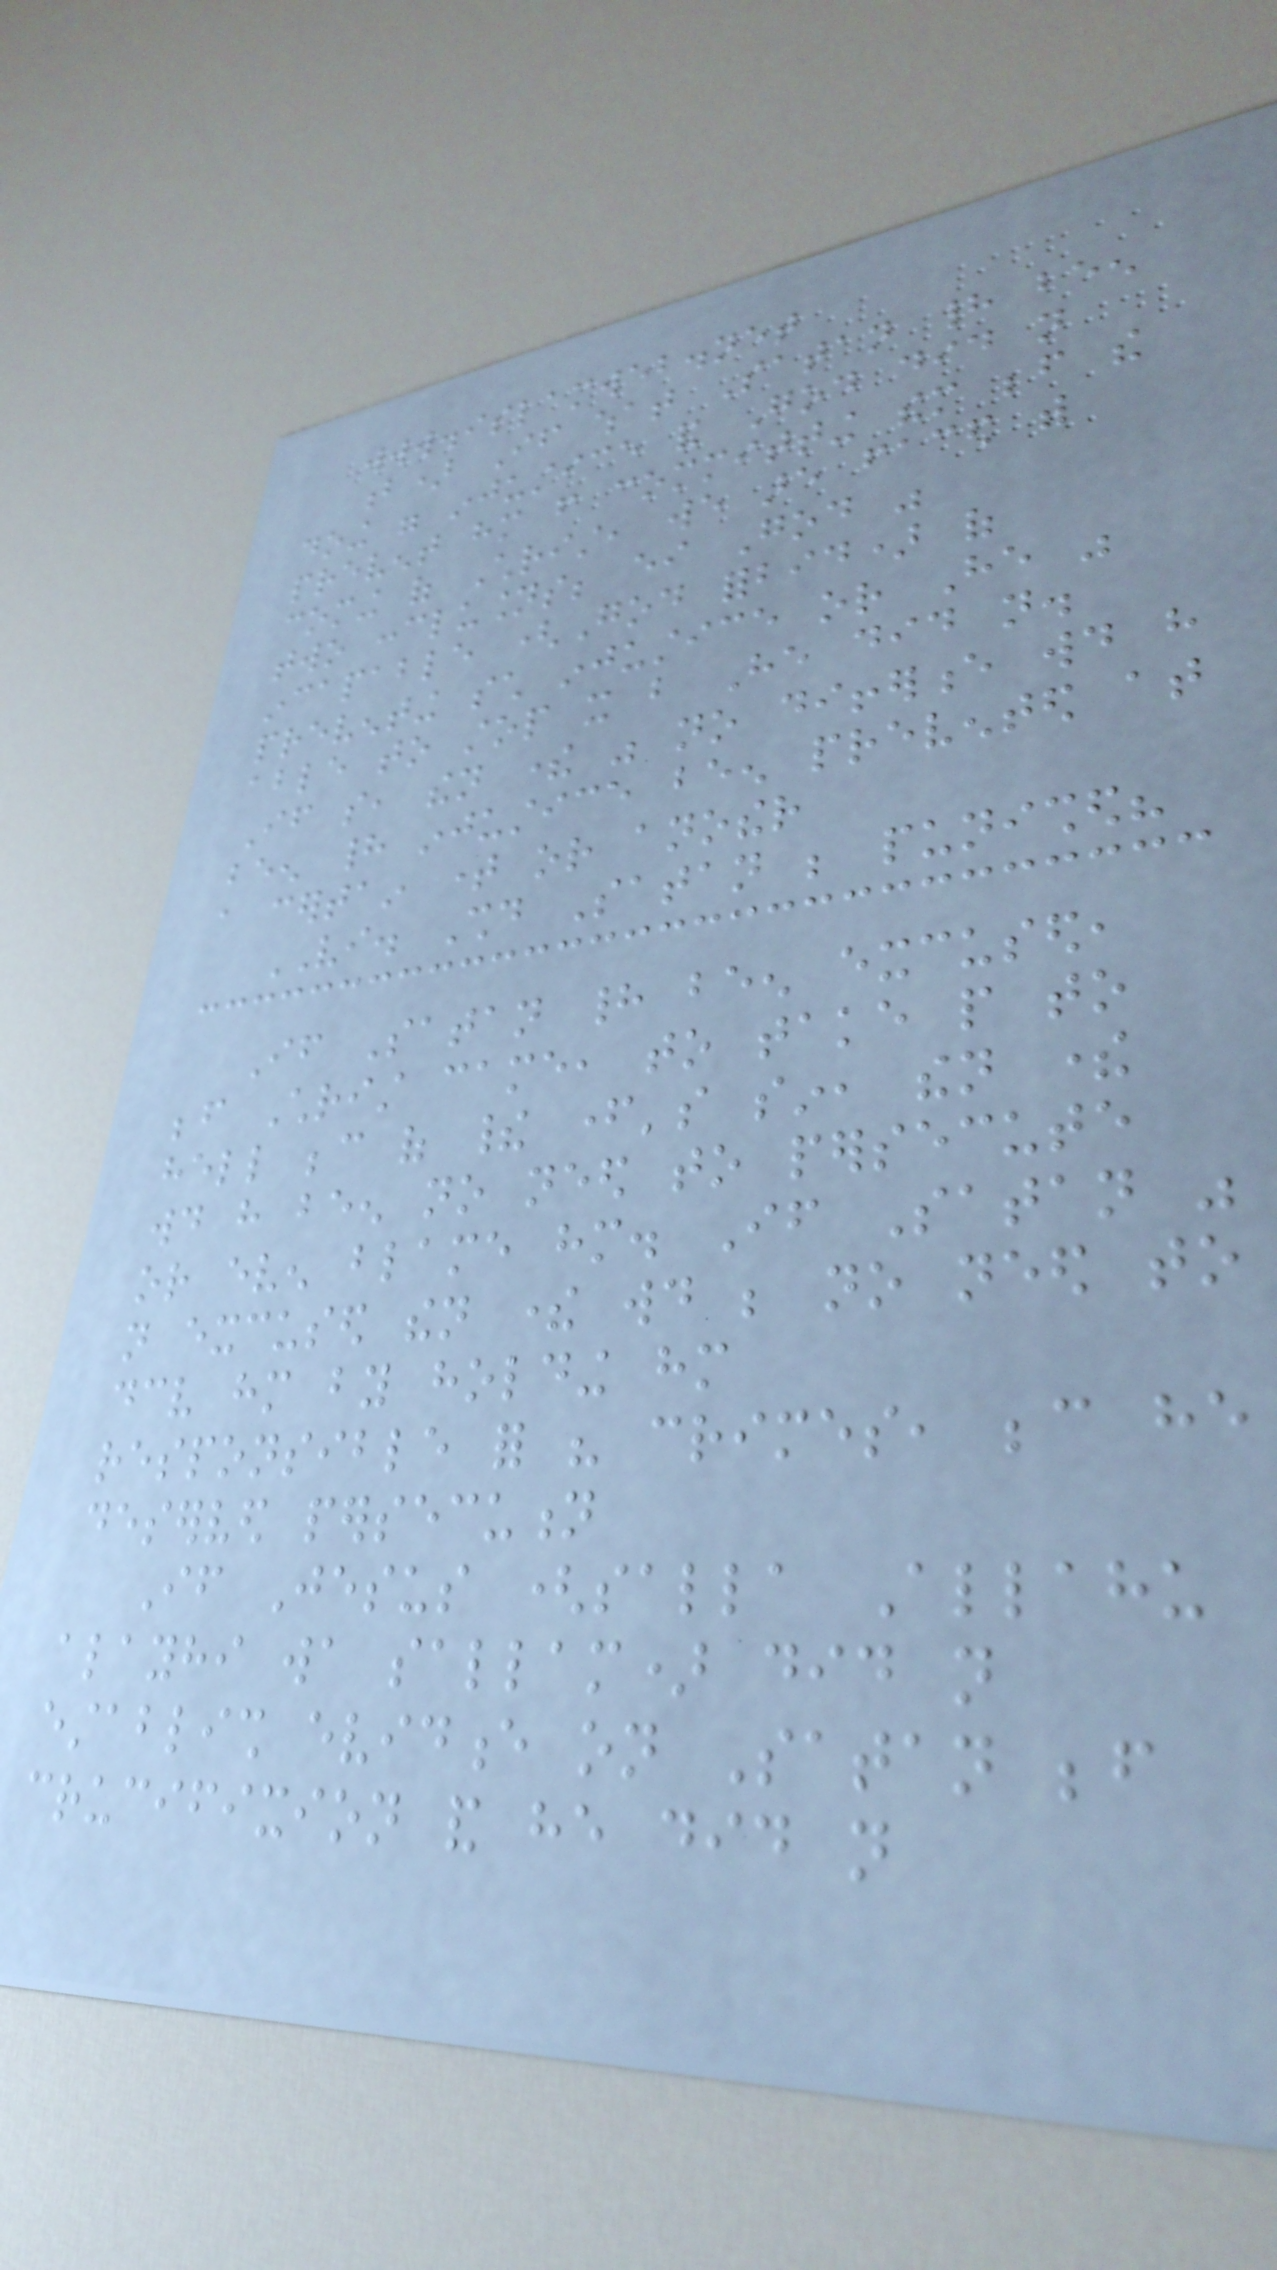www.islamweb.net
b) If what Satan had been
doing were injustice and God did not
prevent him from committing them before the
coming of Christ, we are faced with
two conclusions; either God was
incapable (God forbid) of
preventing such injustice or He was
able to stop it but He did not.
If so, then there was no difference would have
been had injustice been prevented at
a certain time or another
VI. Should Satan be punished?
If Satan had been excused,
before Christ came, to take people to
hell because of their father's sin, then there
would have been no need to persecute
or even blame him. If Satan was
not excused then there would be no need to
deceive him by holding him
responsible for his crimes, because he
deserved persecution
If Jesus (salla Allahu
alayhi wa sallam) did not
establish evidence on Satan before
crucifixion and he did not
